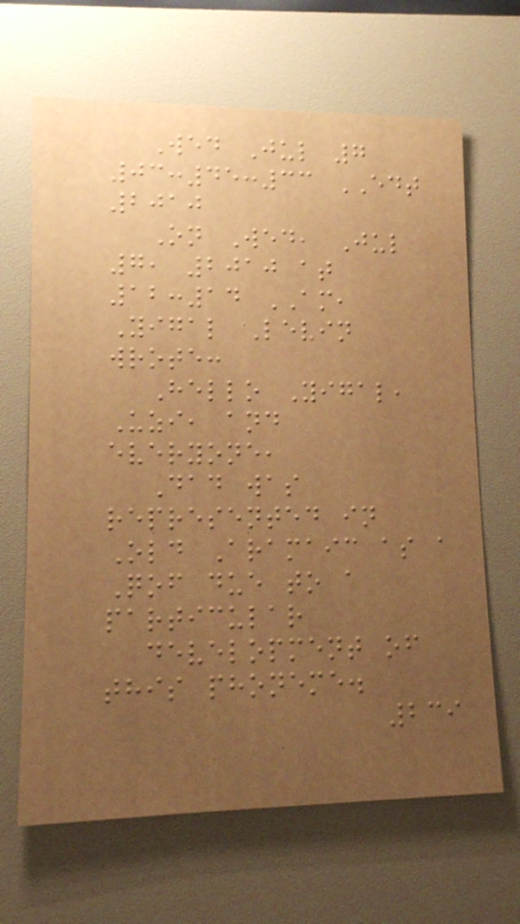Wed Jul 7
03:45:33 EDT
2010
On Wed, Jul
7, 2010 at
12:14 AM,
Yigal Levin
wrote:
Hello Yigal,
Uzi, and
everyone,
Dad was
represented in
Old Aramaic as a
Qof due to a
particular
development of
this phoneme.
239
